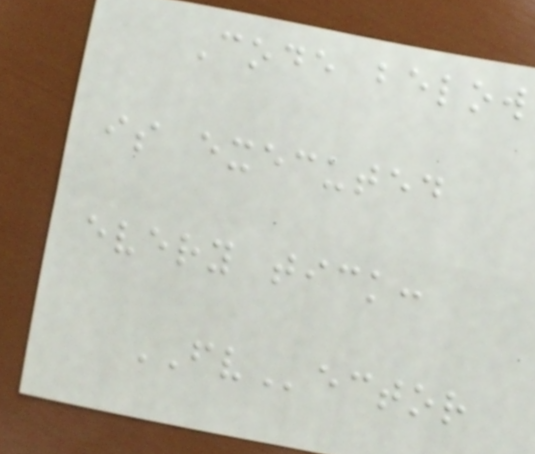Code below
is executed
every tick:
FVector
